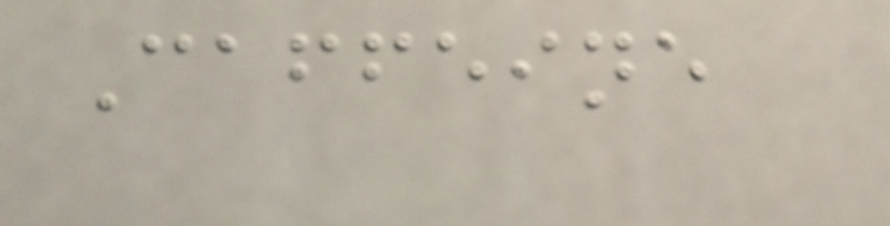Caffeine
